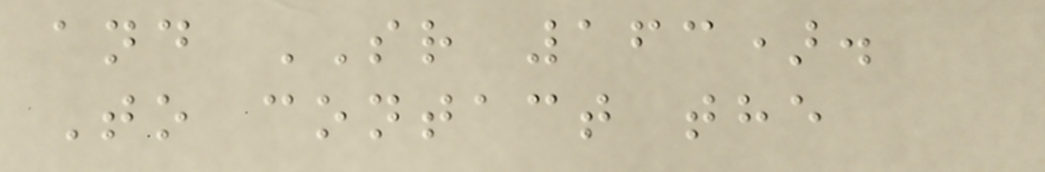and SR 163).
To contact the
